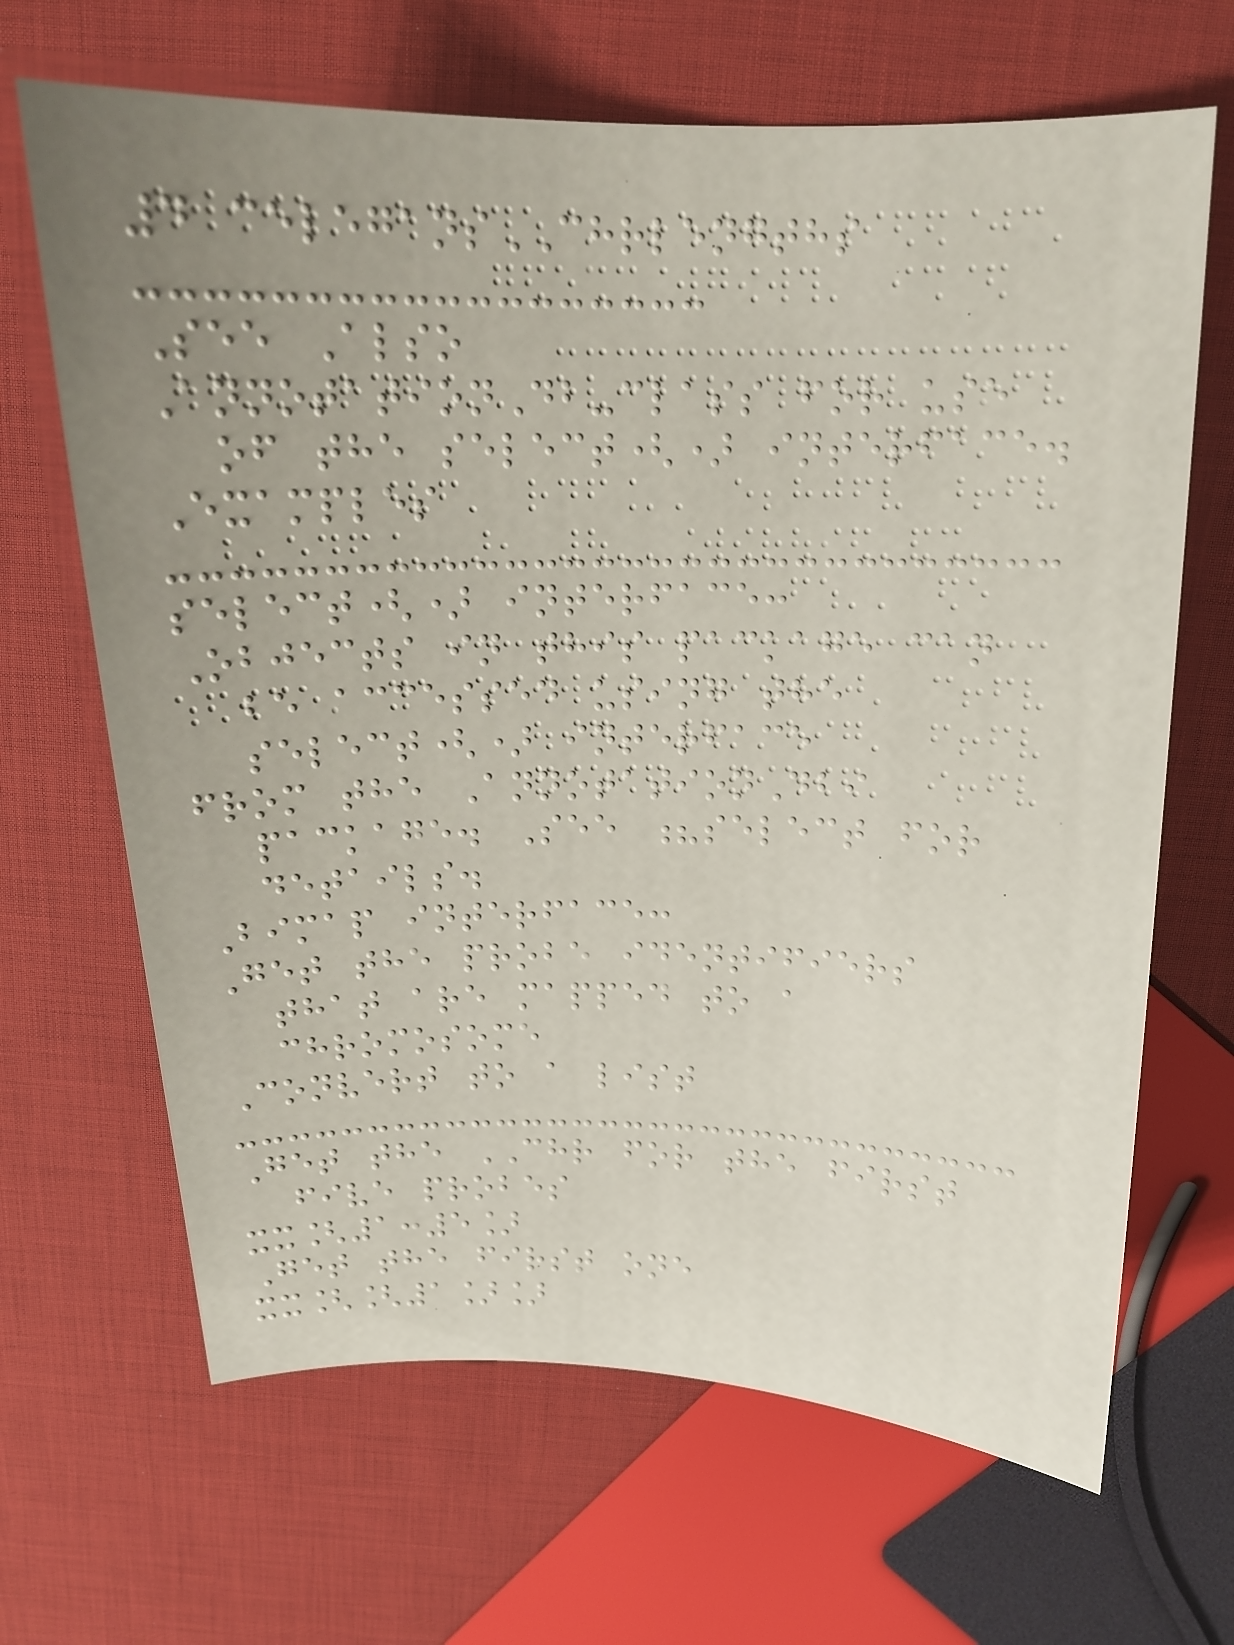4 celegansCHRLENGTHS
See Also
AnnotationDb-class for use
of the select() interface.
Examples
select() interface:
Objects in this package can
be accessed using the
select() interface
from the AnnotationDbi
package. See ?select for
details.
Bimap interface:
Get the probe identifiers
that are mapped to a
chromosome
Convert to a list
Get the CHR for the first
five probes
xx[1:5]
Get the first one
xx[[1]]
